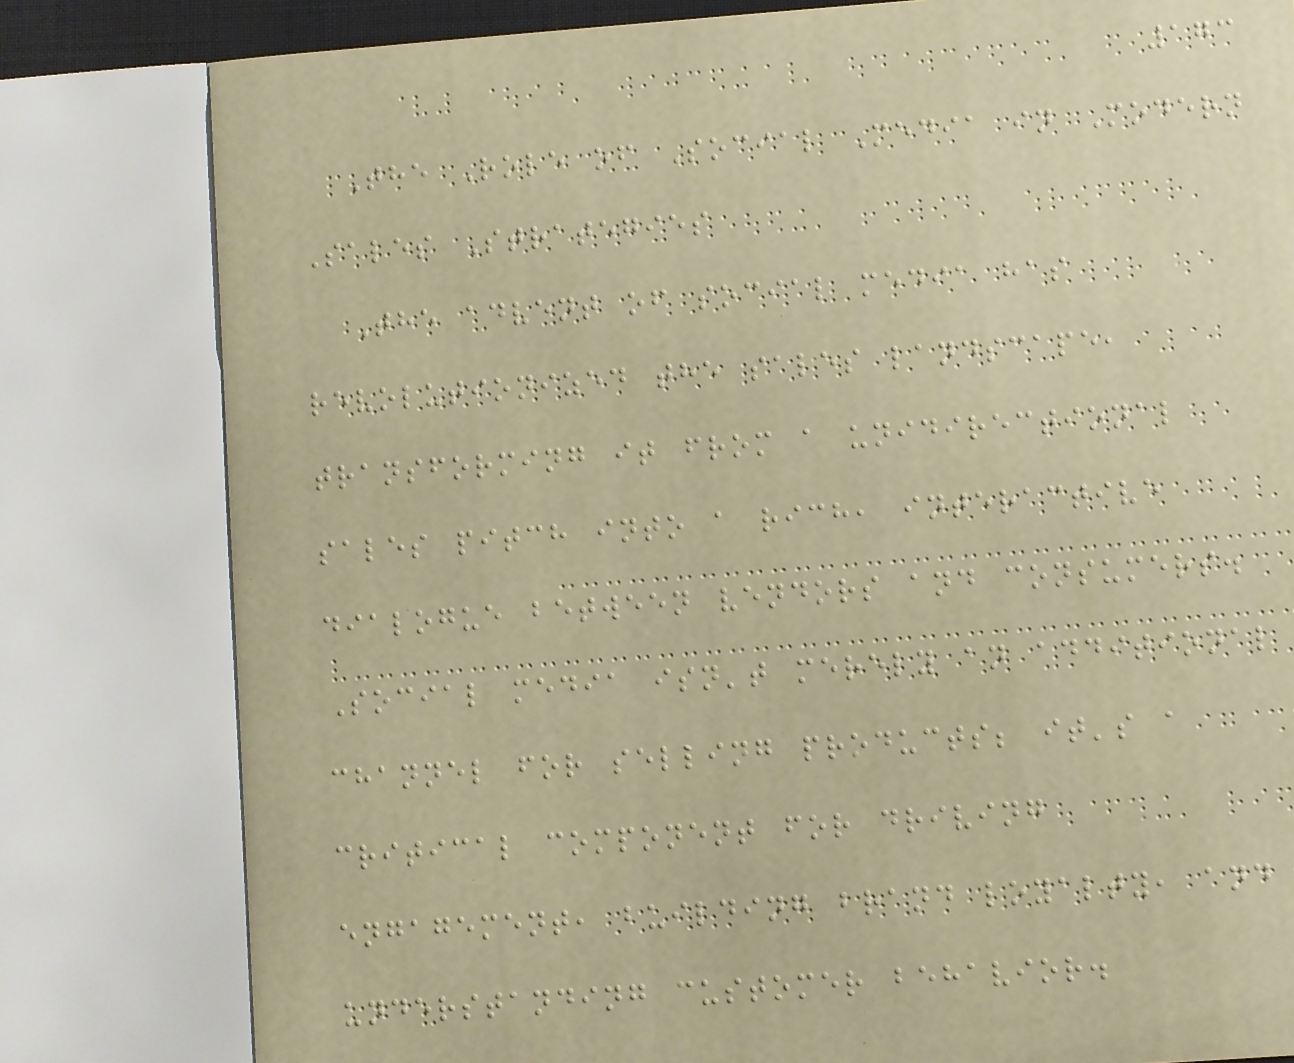173
The Role of Social Media in Modern
Sales Strategies
The advent of social media has
revolutionized the sales landscape,
transforming it from a unidirectional
sales pitch into a rich, interactive
dialogue between vendors and consumers.
Social media isn't merely an additional
channel for selling products; it's a
critical component for driving
engagement, building brand loyalty, and
understanding customer behavior.
